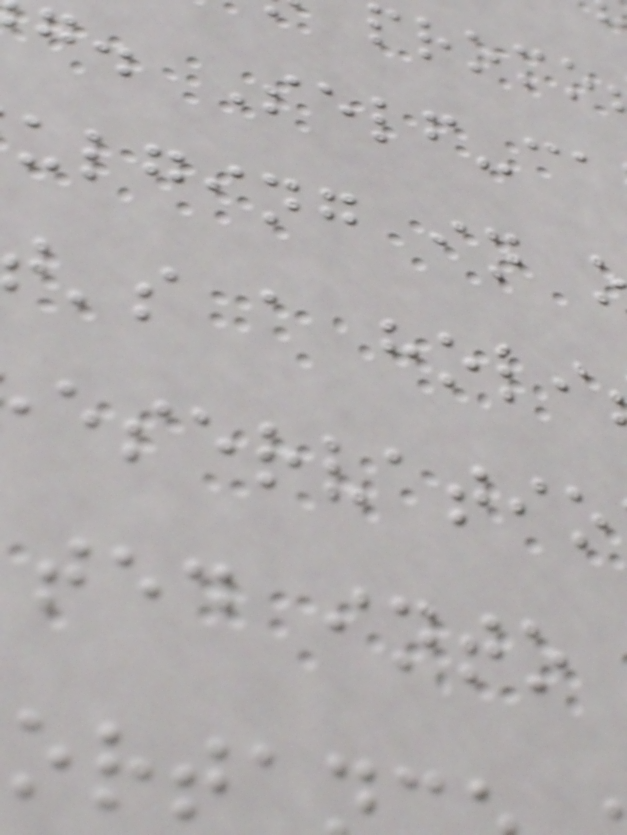g. Self-ca
ulging in
's a holi
ted into
